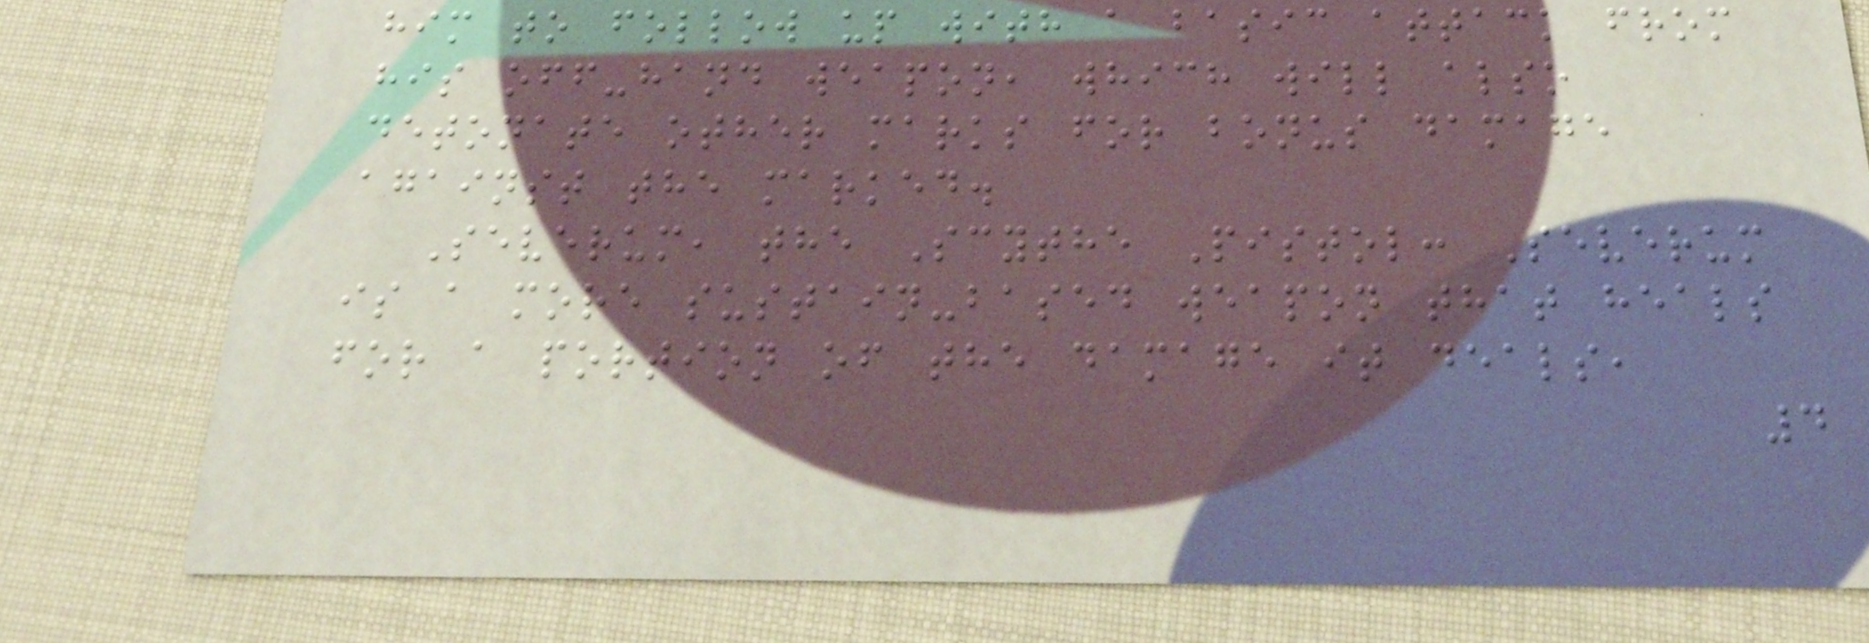him to follow up with a basic attack from
his off-hand weapon, which will also
detonate other marks for bonus damage
against the marked.
Severum, the Scythe Pistol: Severum
is a more sustain-based weapon that heals
for a portion of the damage it deals,
4
